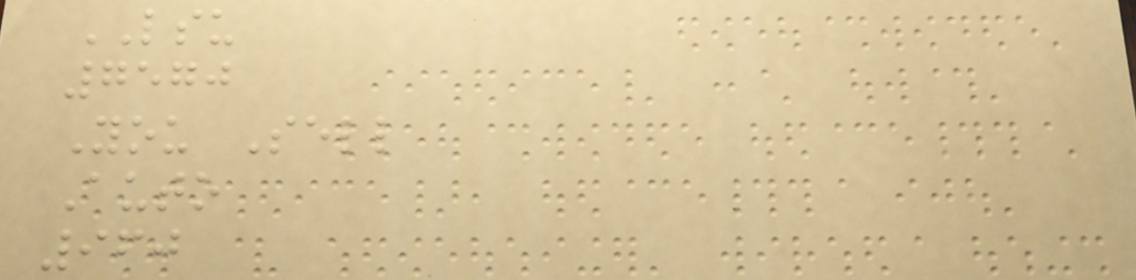LSU
7570
You Sell
Auto
960
